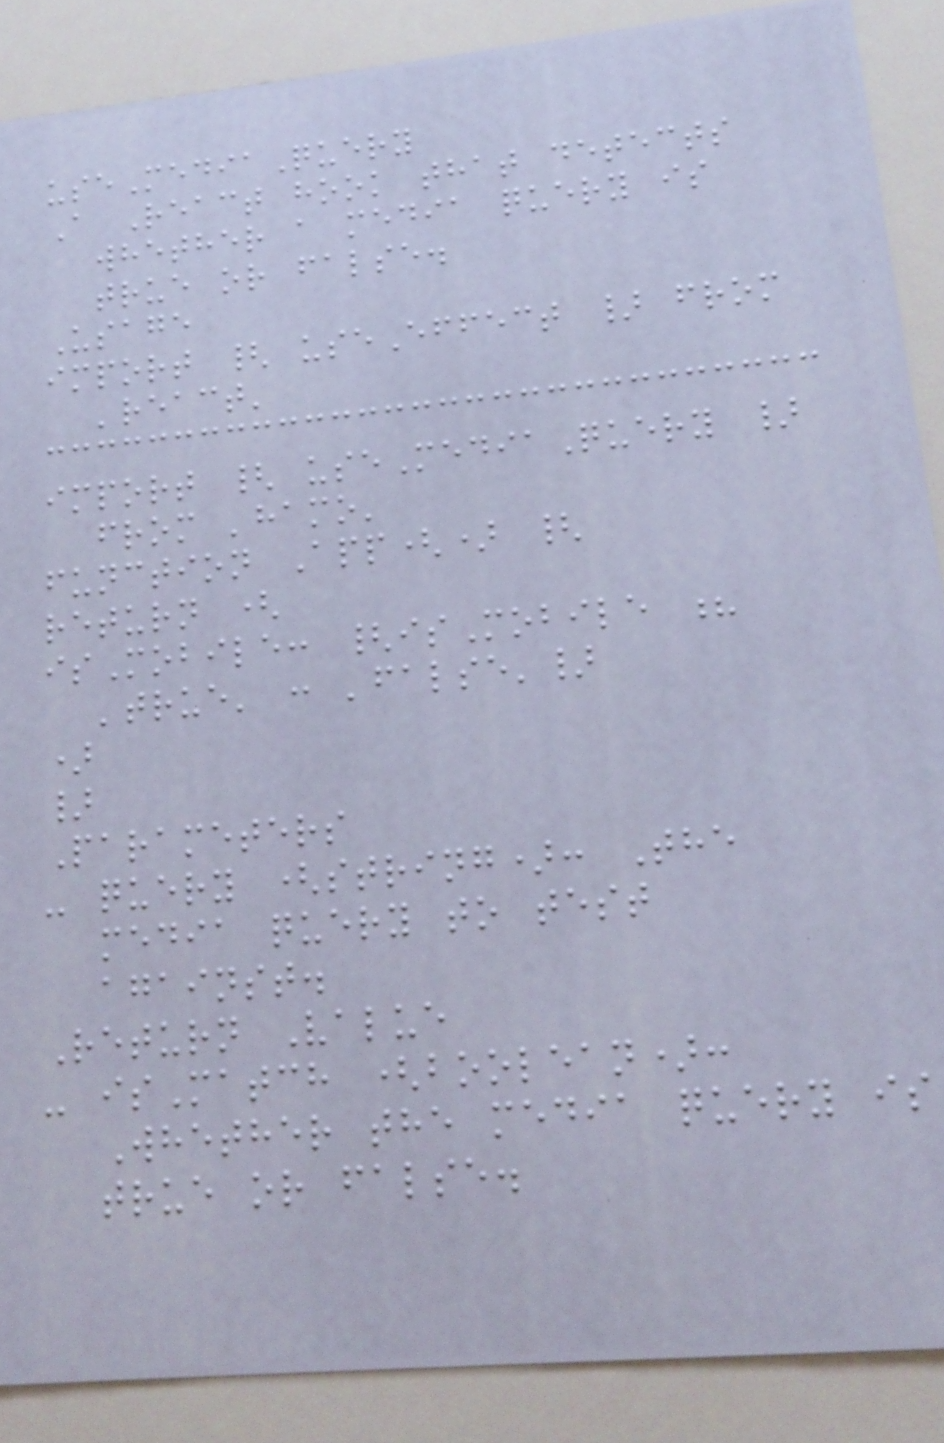useMediaQuery
A React hook that detects
whether a media query is
true or false.
Usage
import { useEffect } from
'react'
import { useMediaQuery }
from 'hamo'
function App() {
return (
isMobile: {isMobile ?
'true' : 'false'}
)
}
Parameters
- query (string): The
media query to test
against.
Return Value
- isMatch (boolean):
Whether the media query is
true or false.
